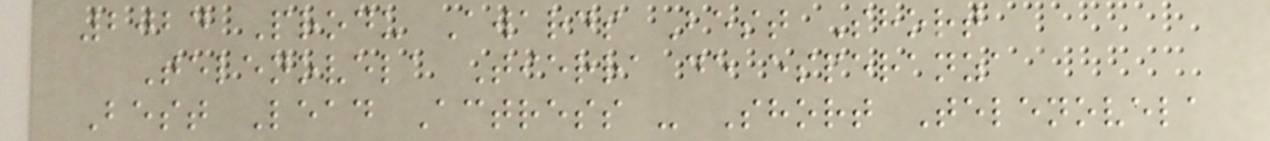2024 Produ Awards Best Short
Telenovela Tierra de esperanza
Best Lead Actress - Short Telenovela
